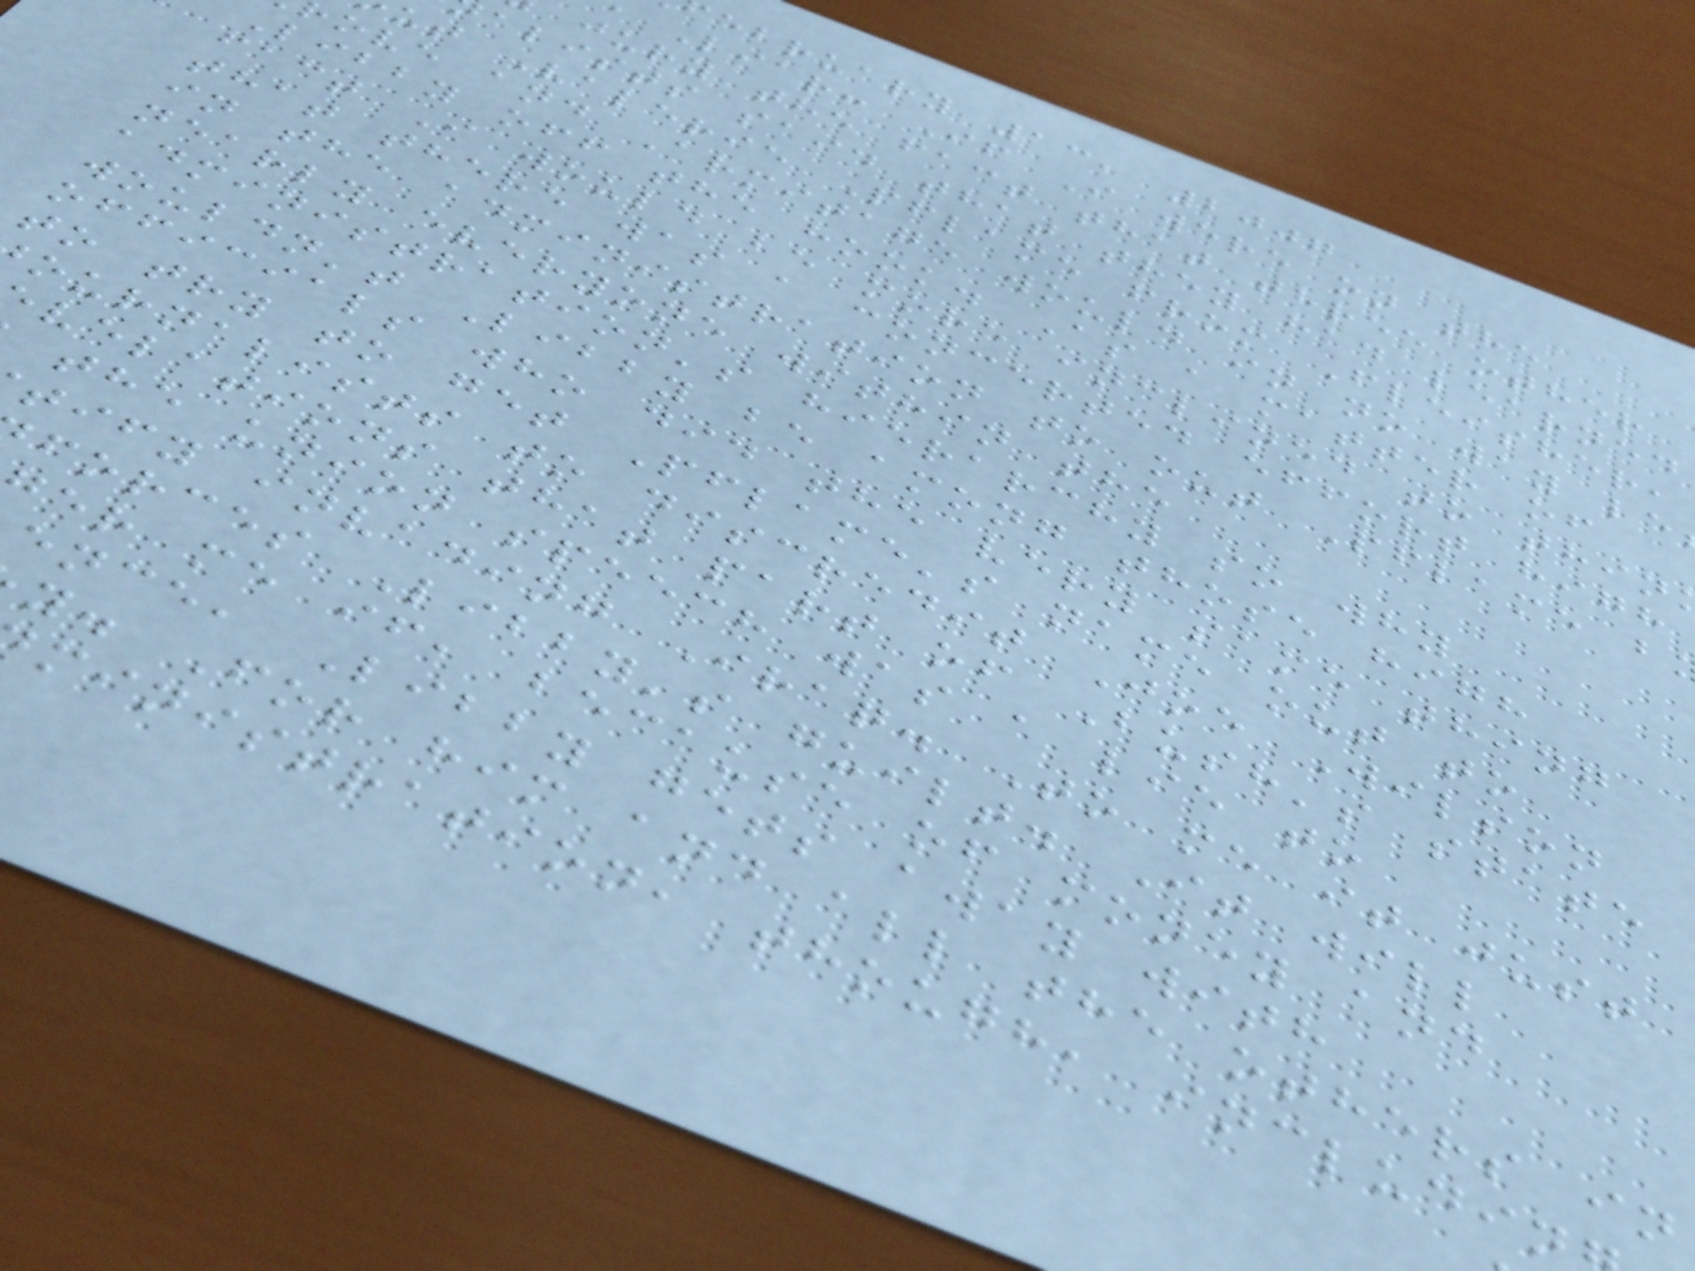ebruary 13, 2007
Liar: If I were on the
jury the fact that three other
alists said that they had learned
ut Valerie Pflame from Fleisher,
ove and Armitage would in no way le
Libby off the hook. As a matter of
fact I would be more inclined to thin
that there was a concerted effort high
in the administration to out Pflame b
nearly everyone within the
administration's hierarchy so why
wouldn't Libby be among those high
officials who did the very same thing
to try to get Pflame's name out to
ournalists to discredit Joe Wilson
velations that part of Bush's state
the union speech was a lie to
tify invading Iraq. To me it just
forces Libby's guilt. It will
er me if, because of money and
ence, Libby gets away with
y. For him and all the others in
ministration, though, includin
